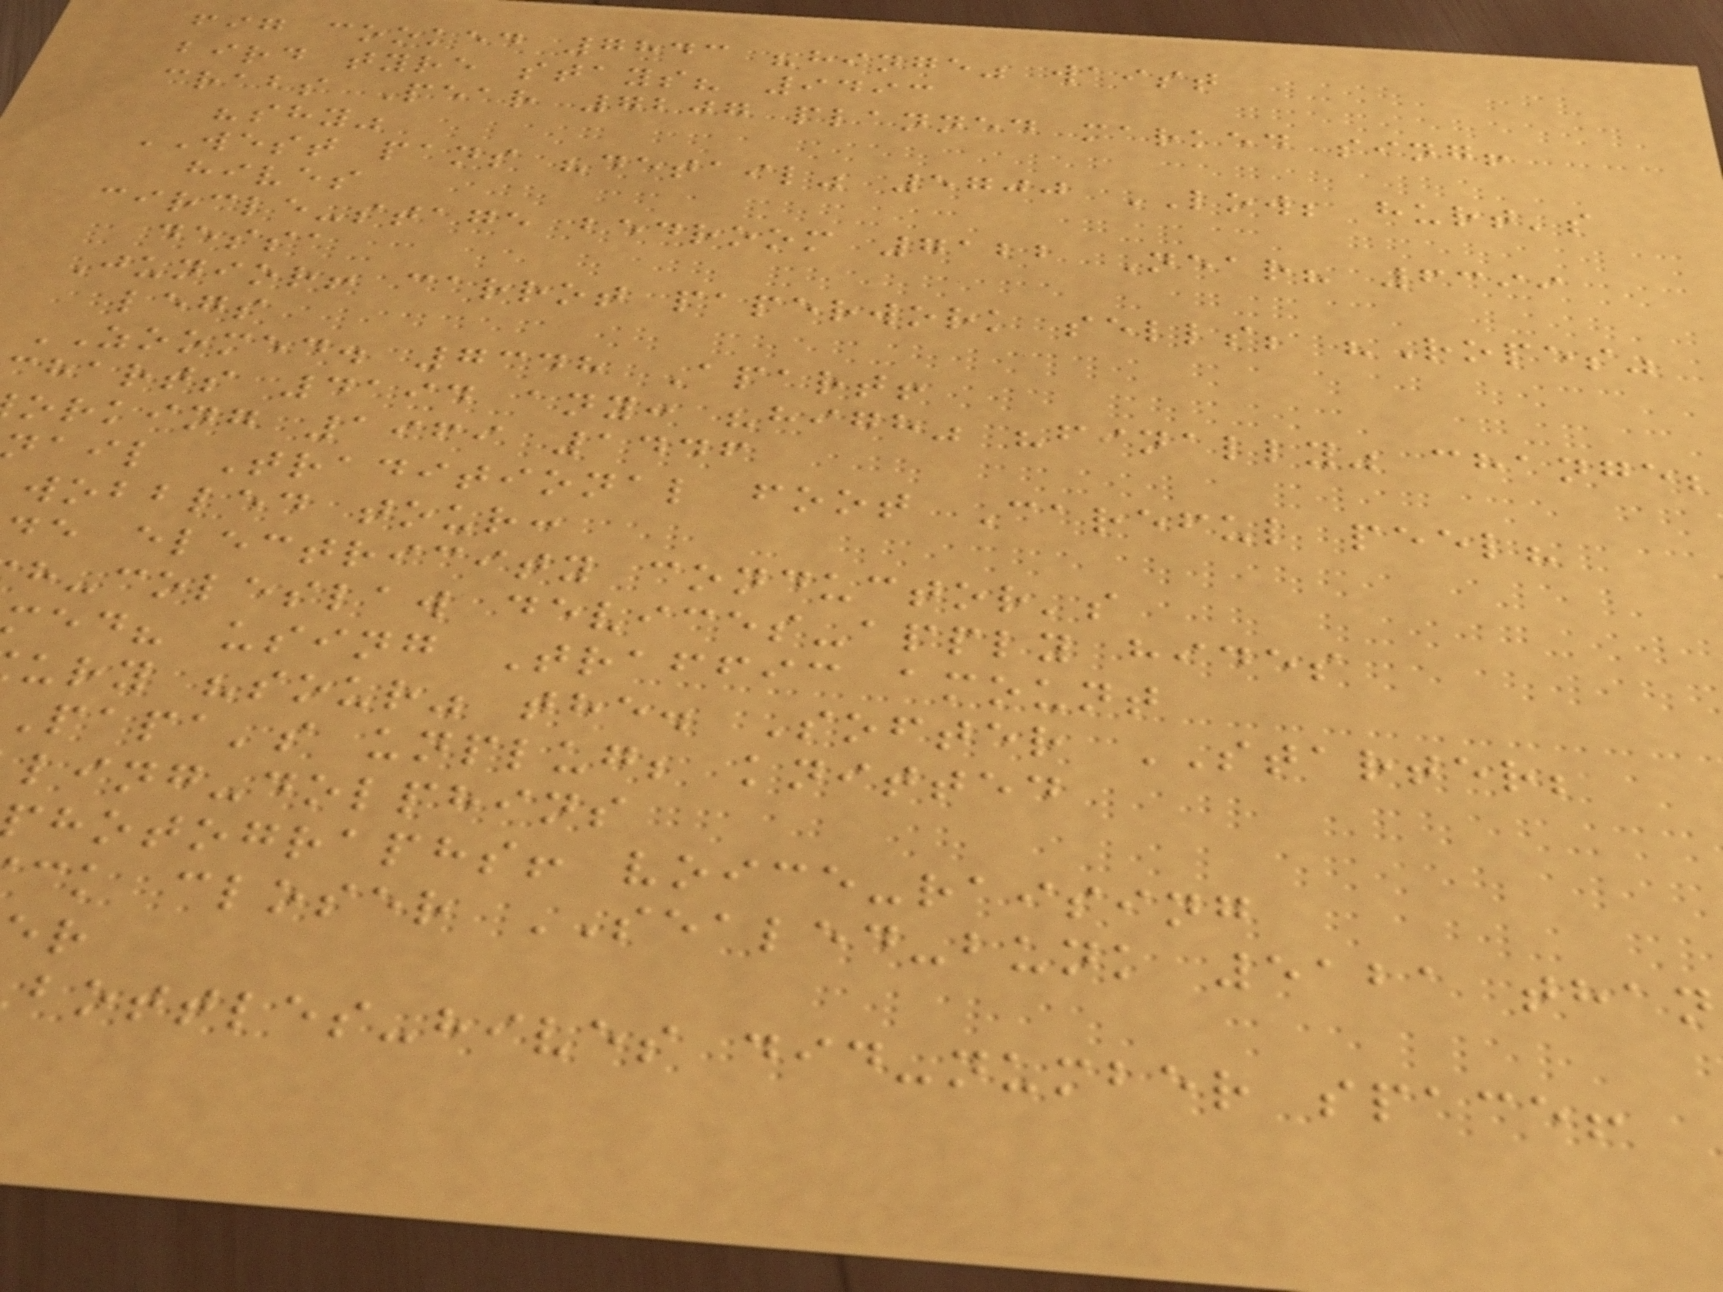fig cooked 7843 "hinge" waist
bird tyre stays? 9493
crabs Pear 7207 planned marked sing!
"shy"
WEST pans "detail" 5700 LOW; hurt's
hives
circle-stage bedroom 7122 Near? 6399
dessa
Junior! carrot paperwork sells; "Ropes"
legs
ZOOMED. 7348 Apart!
charts 4194 any: "high" "finally" change;
orking 1969 1446
nail Traditional foot Careful peel?
wobbled tour:
e electricity conductor's
h-coleslaw devices-apply hides
ed? using Traffic amount
ury "sour" the. Softer STARTER;
papa's unplug; knitted
ling-dolphins
hotographs! voice-raising
ck closer SEALED-bunk 5121 than
bottles-hives did-number space!
